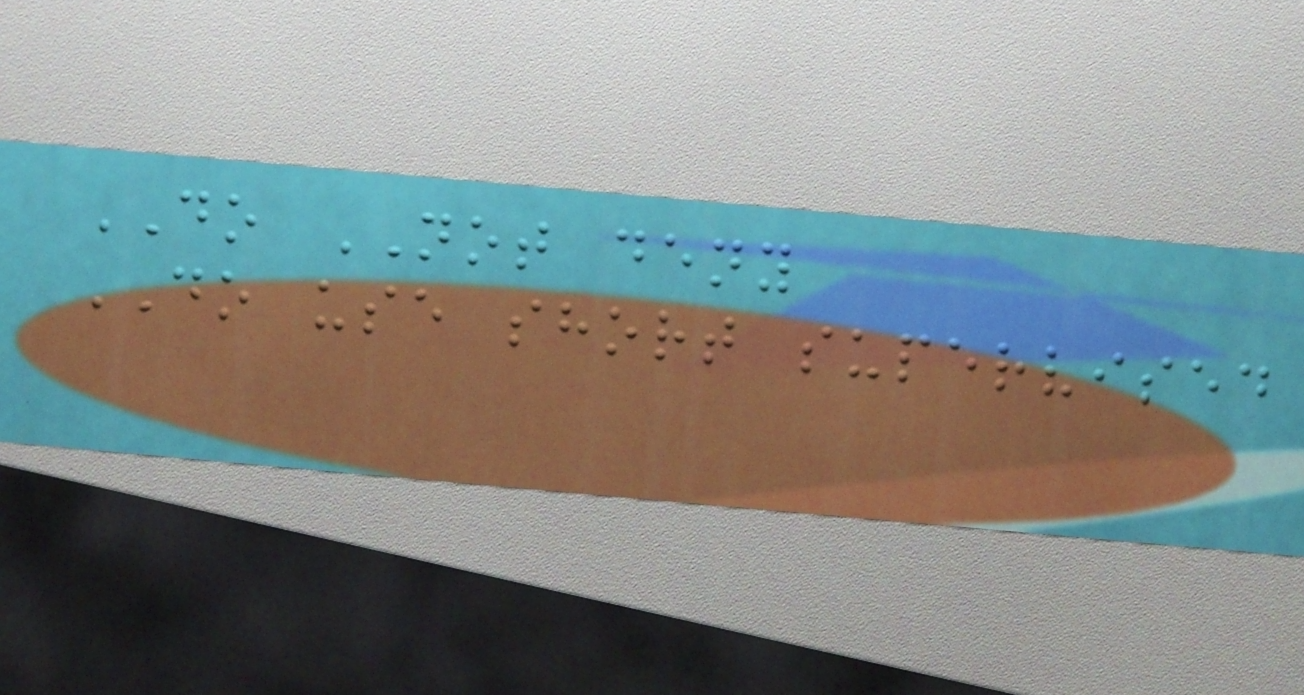DO NOT deny
DO use short supervised
